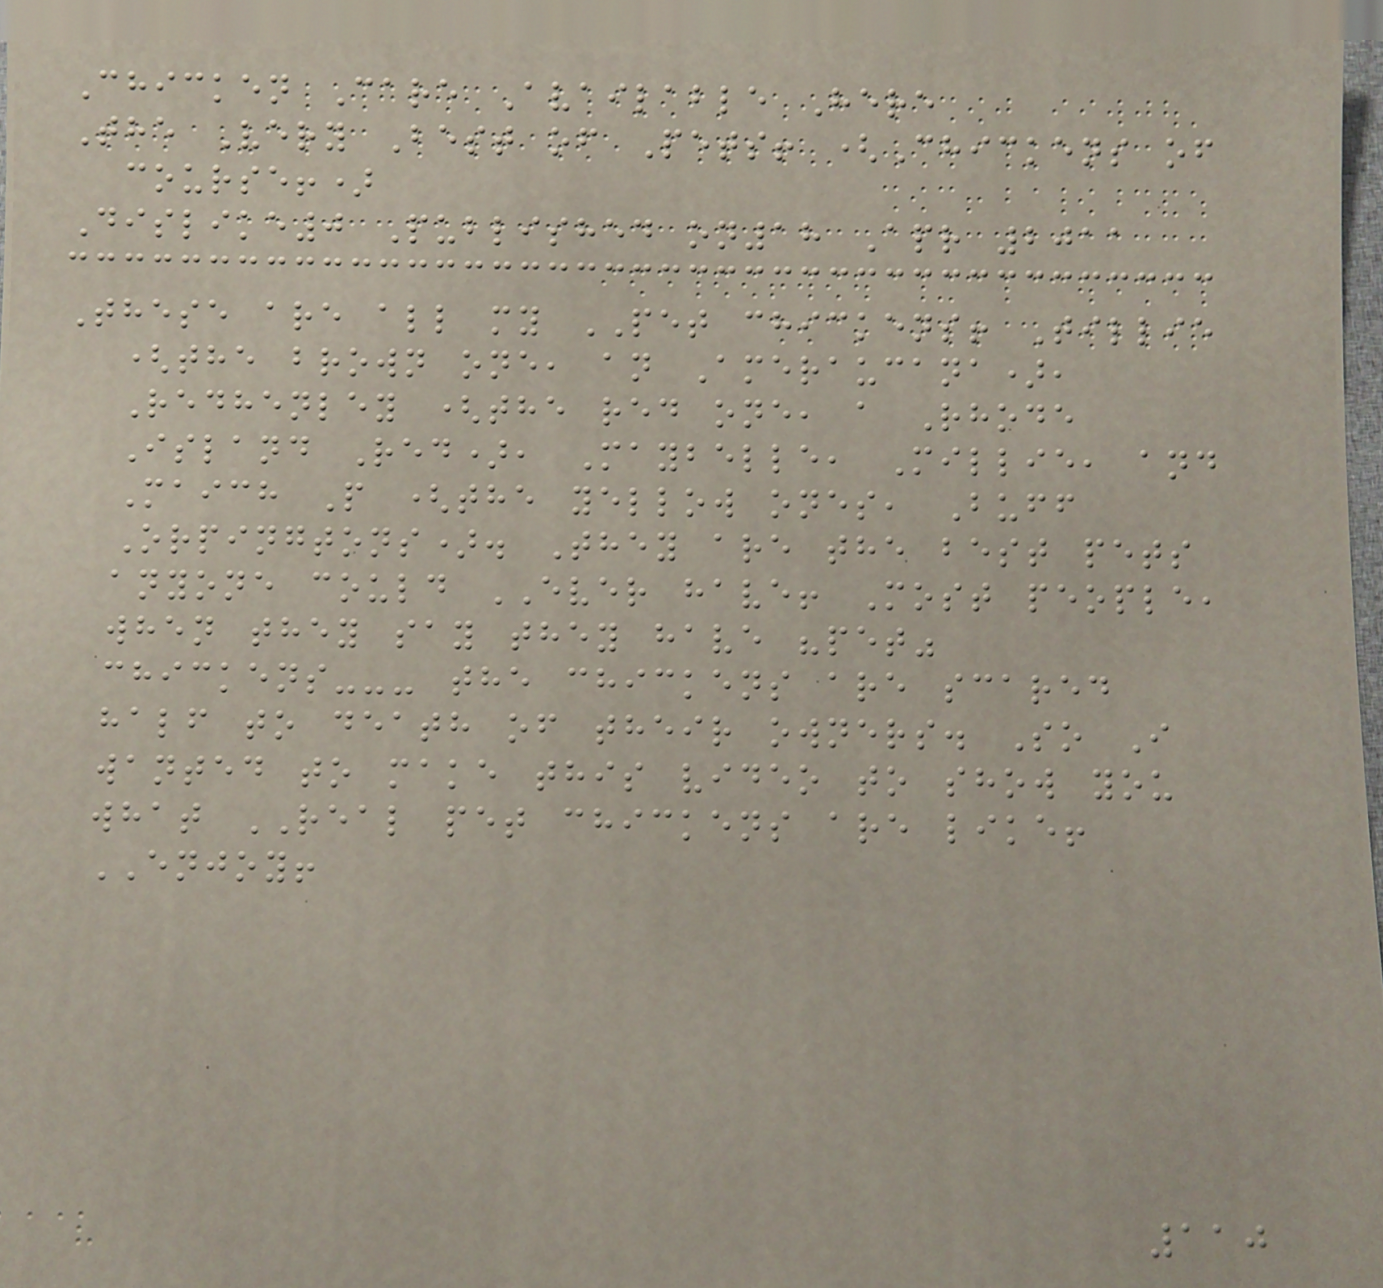Chicken Care Available Here
The Very Best of Pets! (Chickens of
course!)
Dislike0 Published on18 Apr 2011
These are all my PET chickens! Tillie
(the brown one, an Ameraucana),
Redhenley (the red one, a Rhode
Island Red), Maybelle, Millie, and
Maich P (the yellow ones, Buff
Orpingtons). They are the best pets
anyone could EVER have! Most people,
when they say they have "pet"
chickens--- the chickens are scared
half to death of their owners. So I
wanted to make this video to show you
what REAL pet chickens are like!
ENJOY!
110
